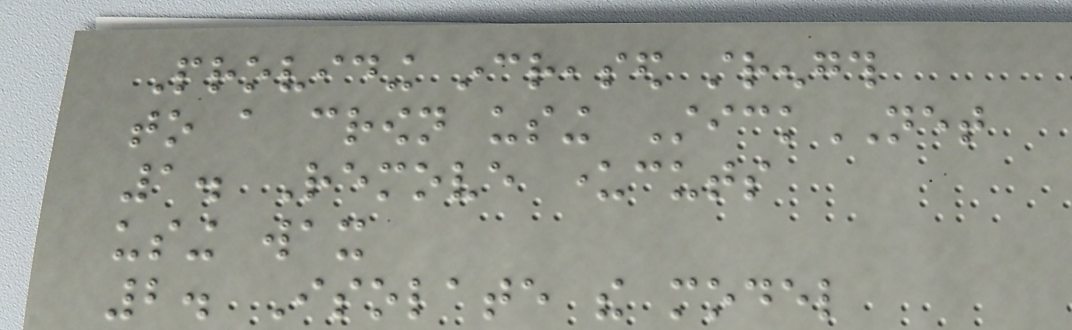Providing increased strength
to a crown using StickNET
1. Remove undercuts
using wax
2. Isolate the model
